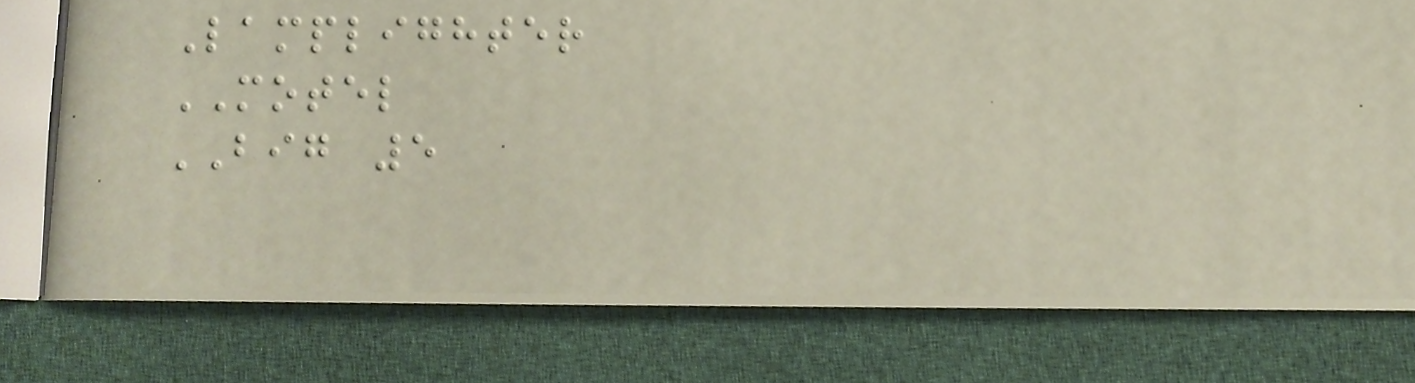Lamplighter
MOTEL
BIG 5
